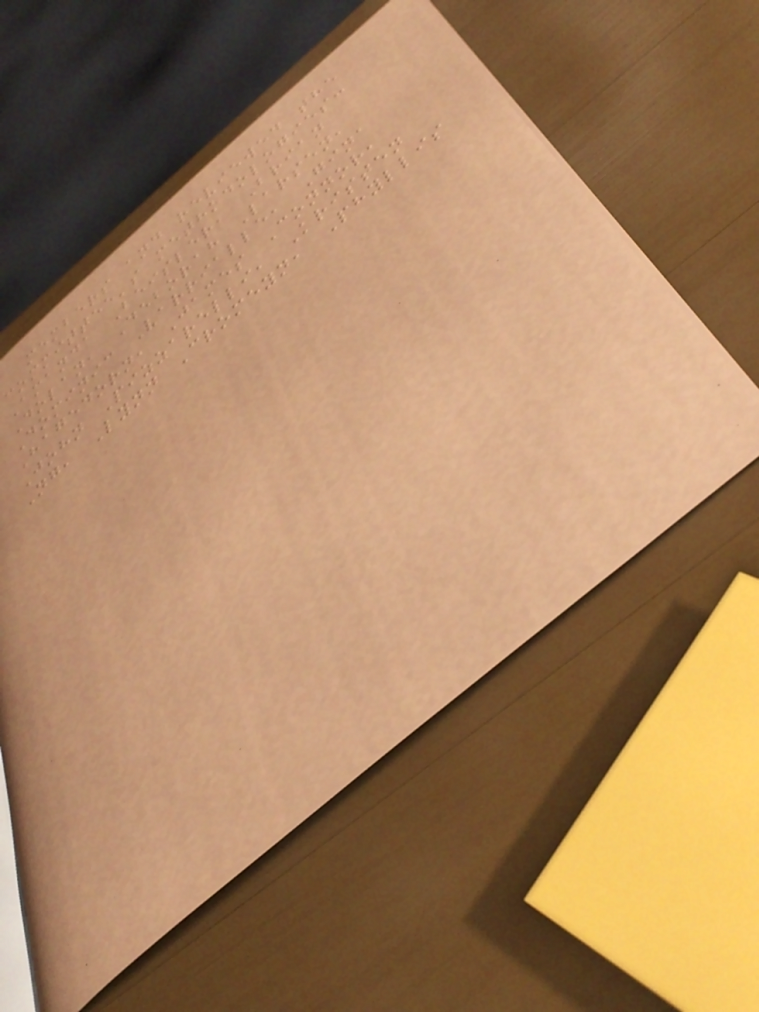members and reviewed the
committee's methodologies:
Amanda Beisler, Brian
Dolan, Deborah Larsen,
Dominic Varrialle, Gina
Hagedorn, James Connor,
John Pizzarelli, Kristen
Ng, Lynn Cromeyn, Phyllis
